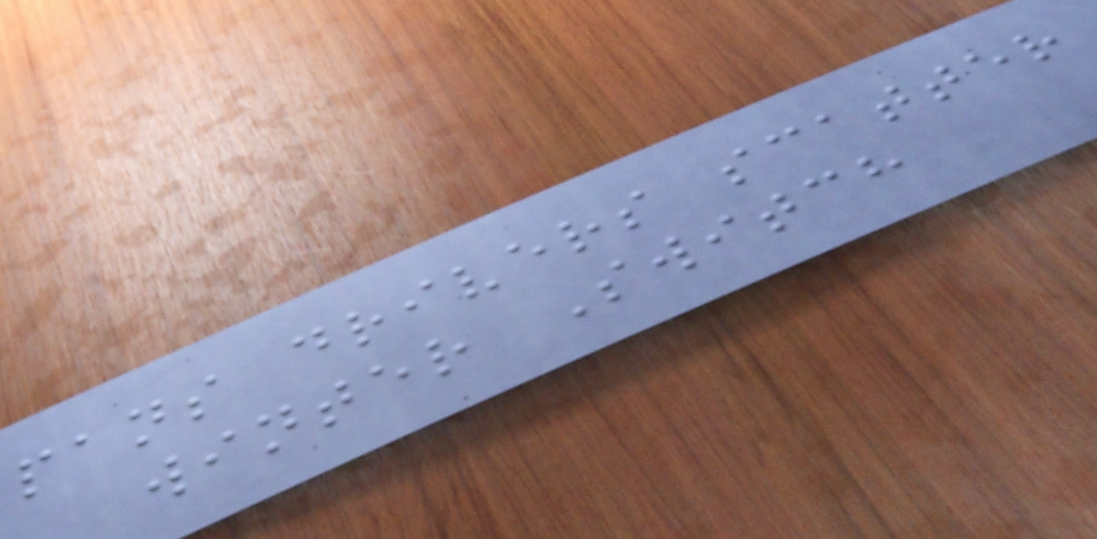pans drivers scatter
winter Switch
